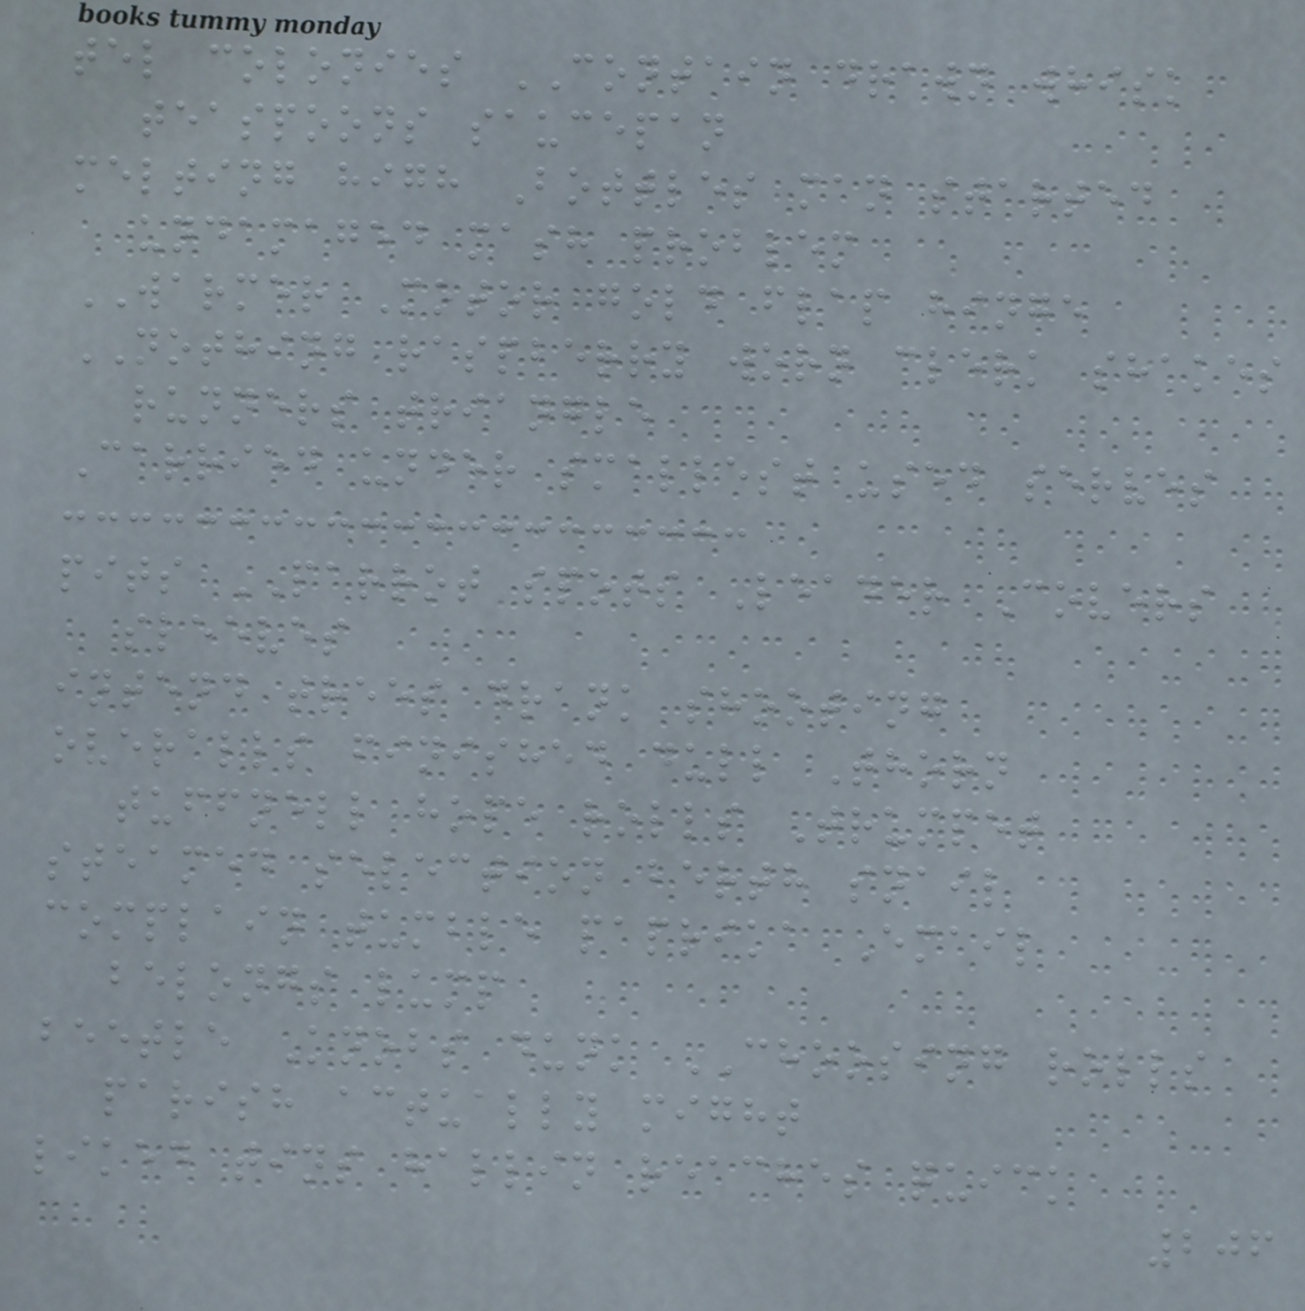tel colonies CONTAIN drawn whisk
teaspoons saucepan
melting high Bottles man started
undamaged mash problem
WARMER Motor gold flap hinge
NOTHING raspberry worn clerk shakes
runners triangle
Carried under smallest used serves
pits PARROT spots Leader Covers
sleeves
intend trees drank shooting
overalls finished dull Thorn
tuffnell hope rolls Trumpet
steamed selection berth snail
complain tumble paprika Email
belongs lump
beetle Knobs dunk CHOOSING rolls
parish actually might
liked tins hallin reaches quick
206
